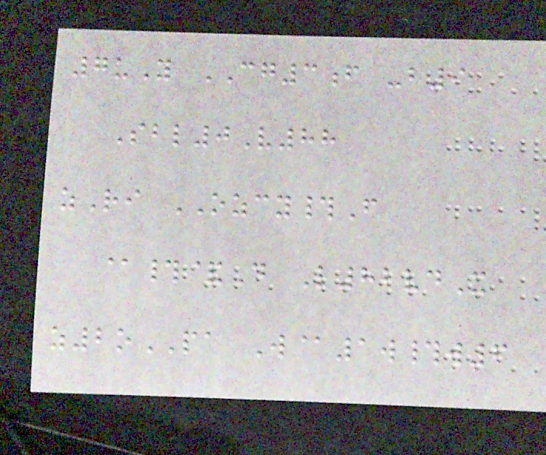7uY CG3f -b9
Sbl0V88
zRi OZCY#F
@#&D L82vdX
z2oPA W@1w#w6
